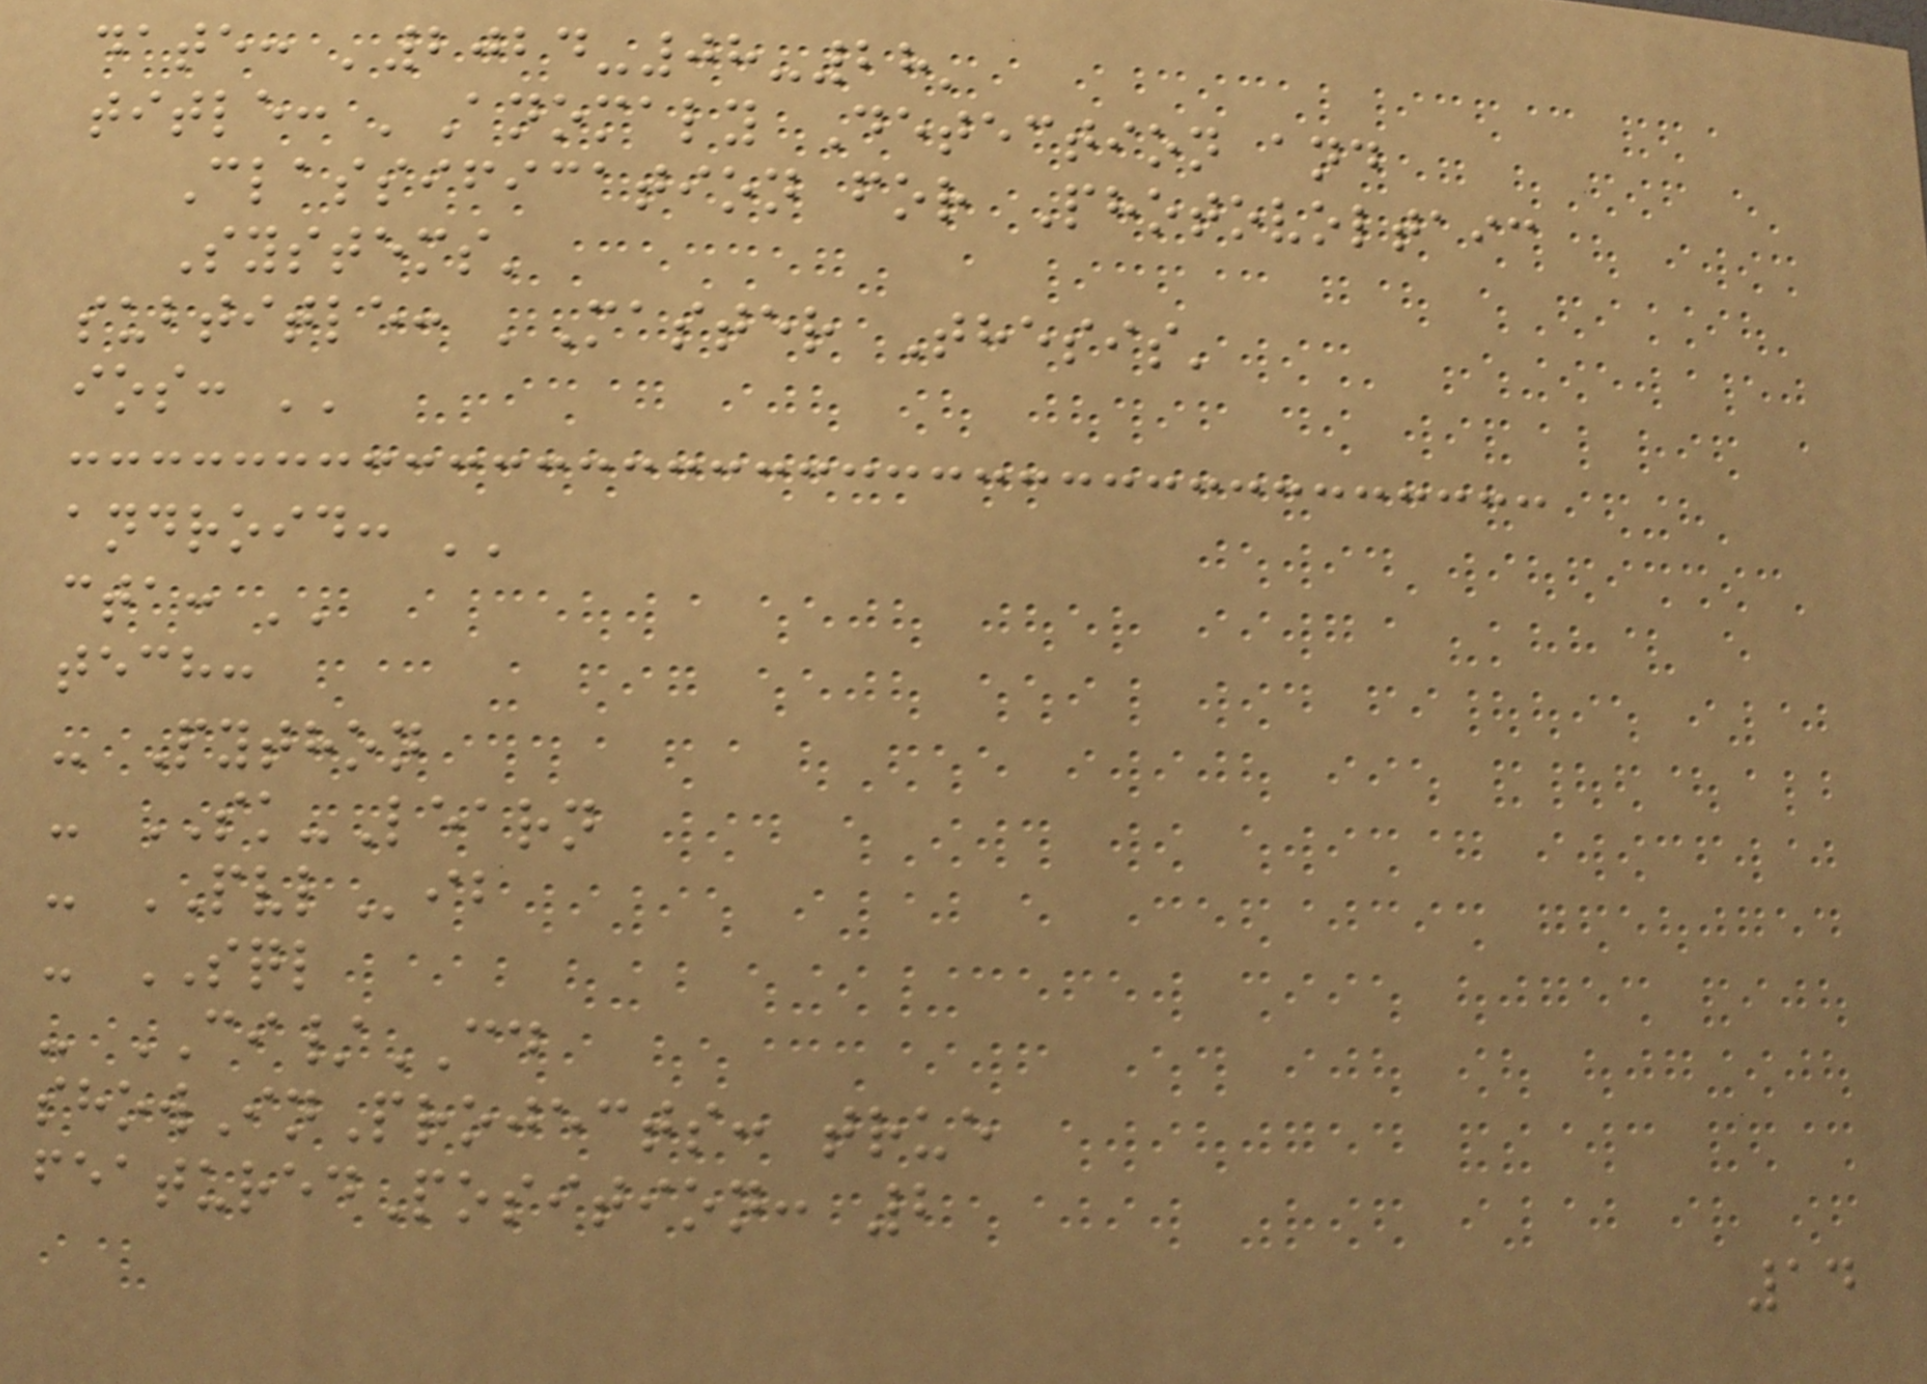date: '2024-08-28'
title: 'Anomaly Detection and
Classification for Photovoltaic
Systems'
subtitle: 'Master Thesis'
ios: ''
android: ''
cta: ''
tech:
- Python
- SK-Learn
- PVLib
- SQL
- CI/CD
showInProjects: true
featuredPosition: 2
14
